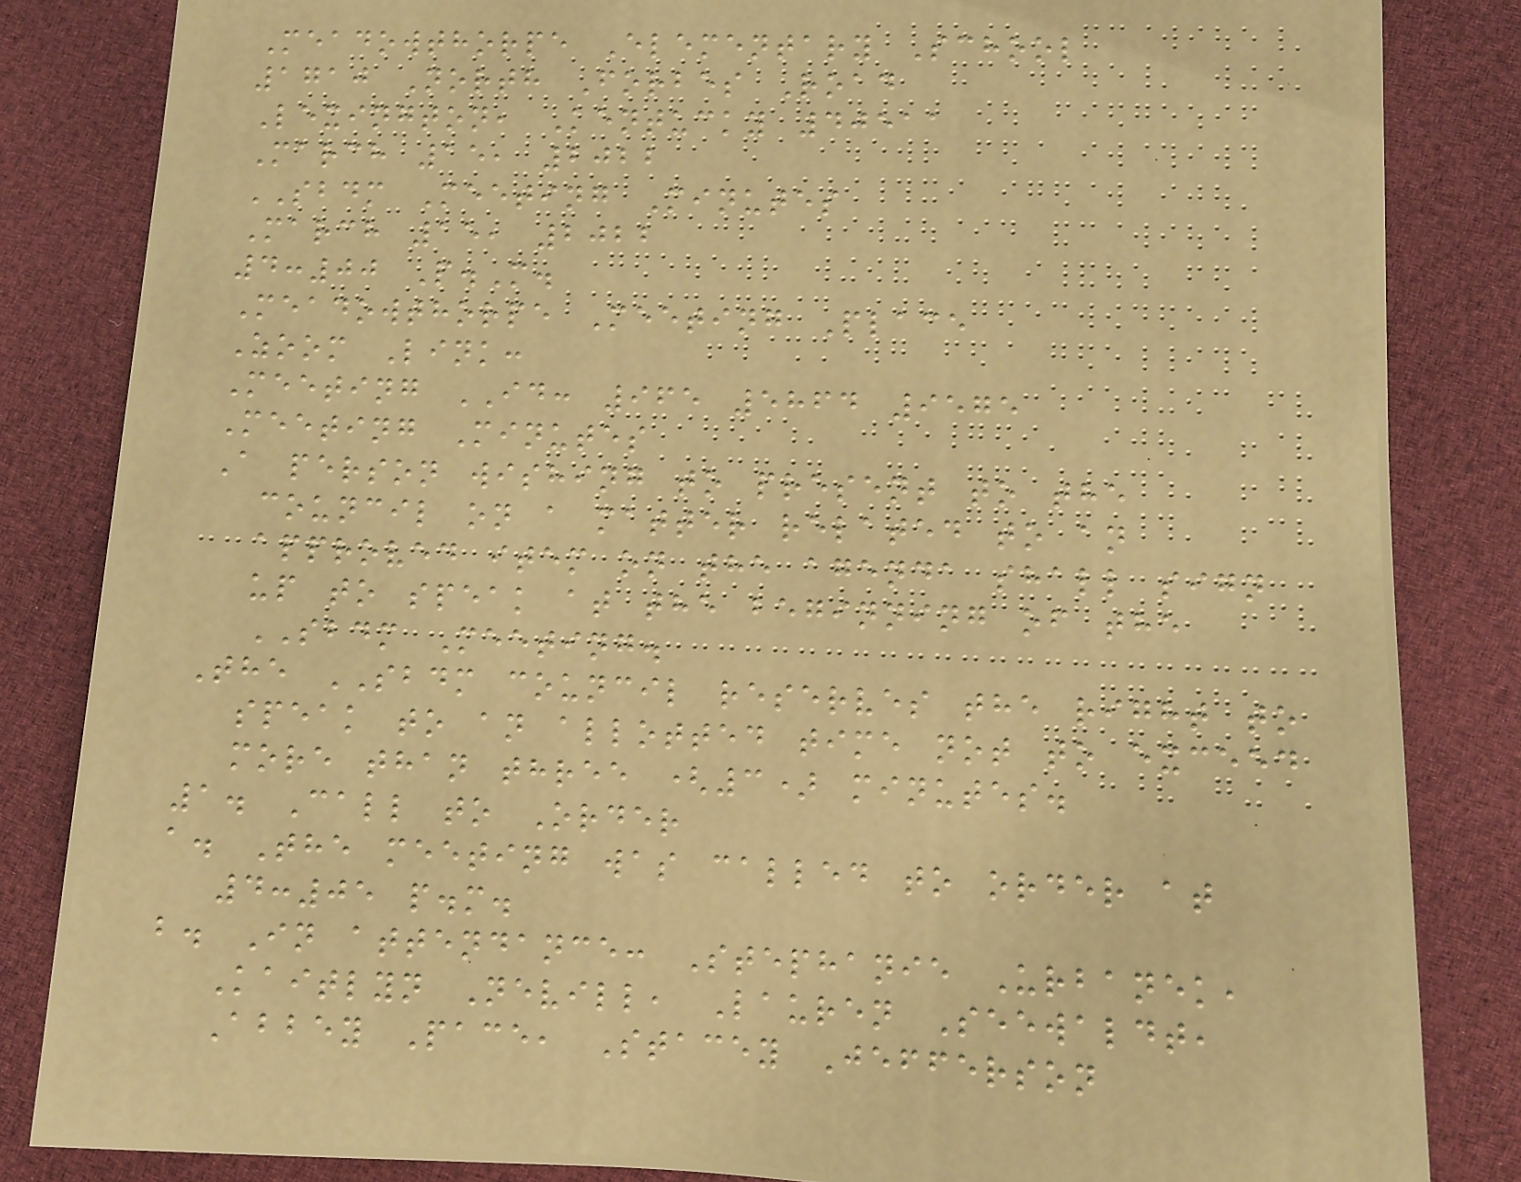Meadowthorpe Elementary School
1710 North Forbes Road
Lexington, Kentucky 40511
March 15, 2022
SBDM Meeting Minutes
March 15, 2022
4:00 P.M.
Meadowthorpe Meeting Place
Zoom Link:
Meeting ID: 965 5864 9575
Meeting Minutes
A person wishing to present to the
council on a matter related to an
approved item on the agenda shall sign
up to speak at the beginning of the
SBDM Meeting.
The SBDM council reserves the right to
speak to an allotted time not to exceed
more than three (3) minutes.
1. Call to Order
a. The meeting was called to order at
4:05 p.m.
b. In attendance: Stephanie Urbanek,
Kaitlyn Nevill, Lauren Seewaldt,
Abbey Pace, Stacey Jefferson
